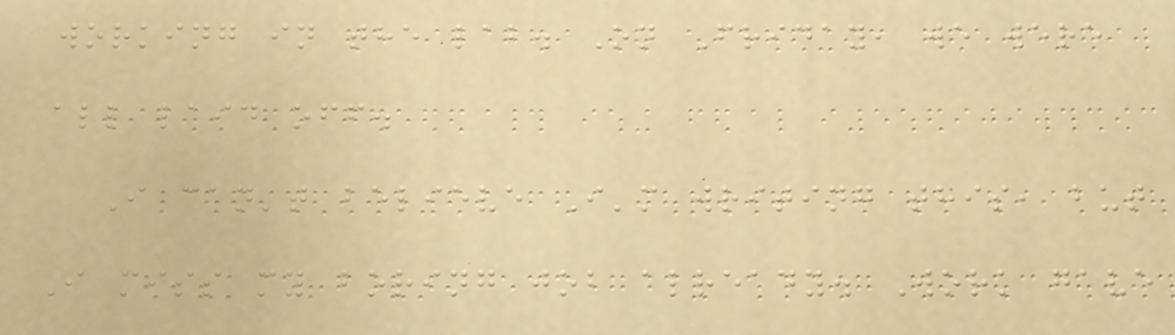working in the lab. On Friday, we were
all laid off.
I can't believe I'm writing this, but
I miss my boring job already. Work gave
